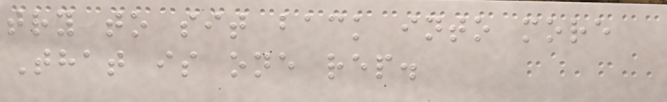try to sit back into more
That is one rep.
